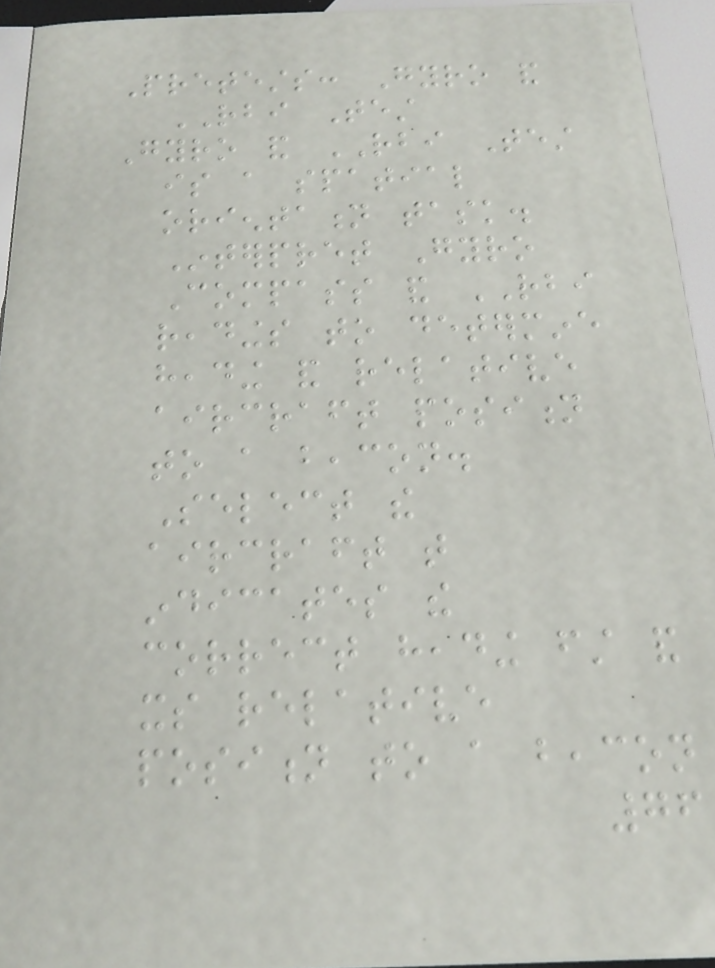Pretests: Gyro and
RBI Test
Gyro and RBI Test
is a spatial
orientation task.
Interpret Gyro
Compass and RBI
readings to determine
heading and relative
aircraft position
to a beacon.
Select the
aircraft that
indicates the
correct heading first and
its relative
position to a beacon
76
